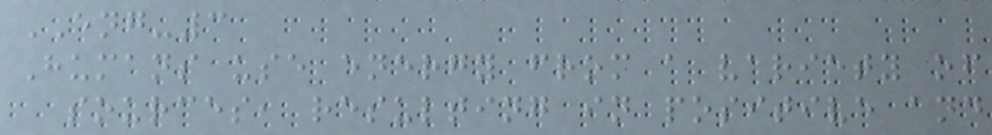ENG-3
Humans use energy from a variety of
sources, resulting in positive and
